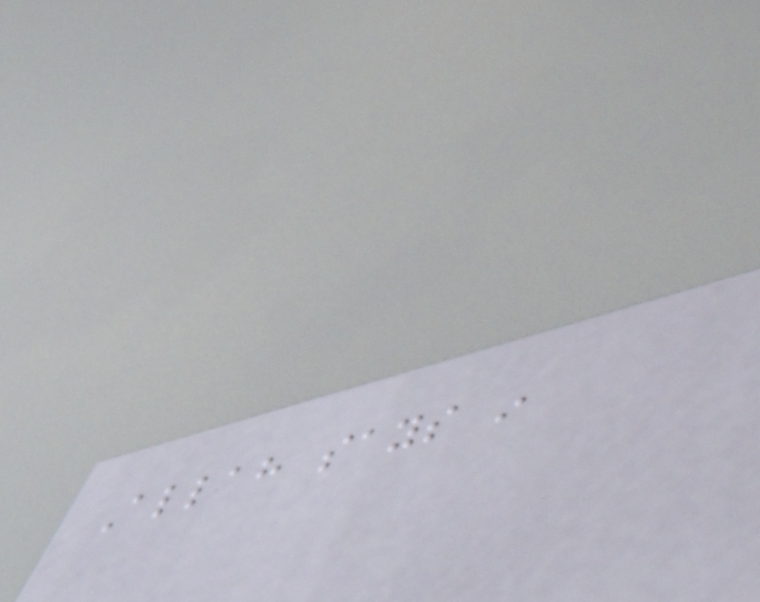Allah says in
